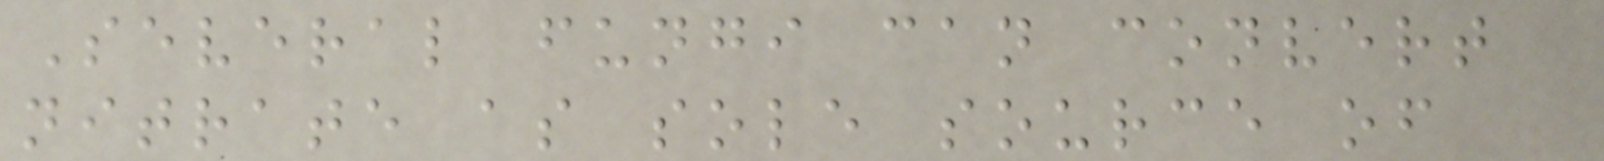Several fungi can convert
nitrate as sole source of
